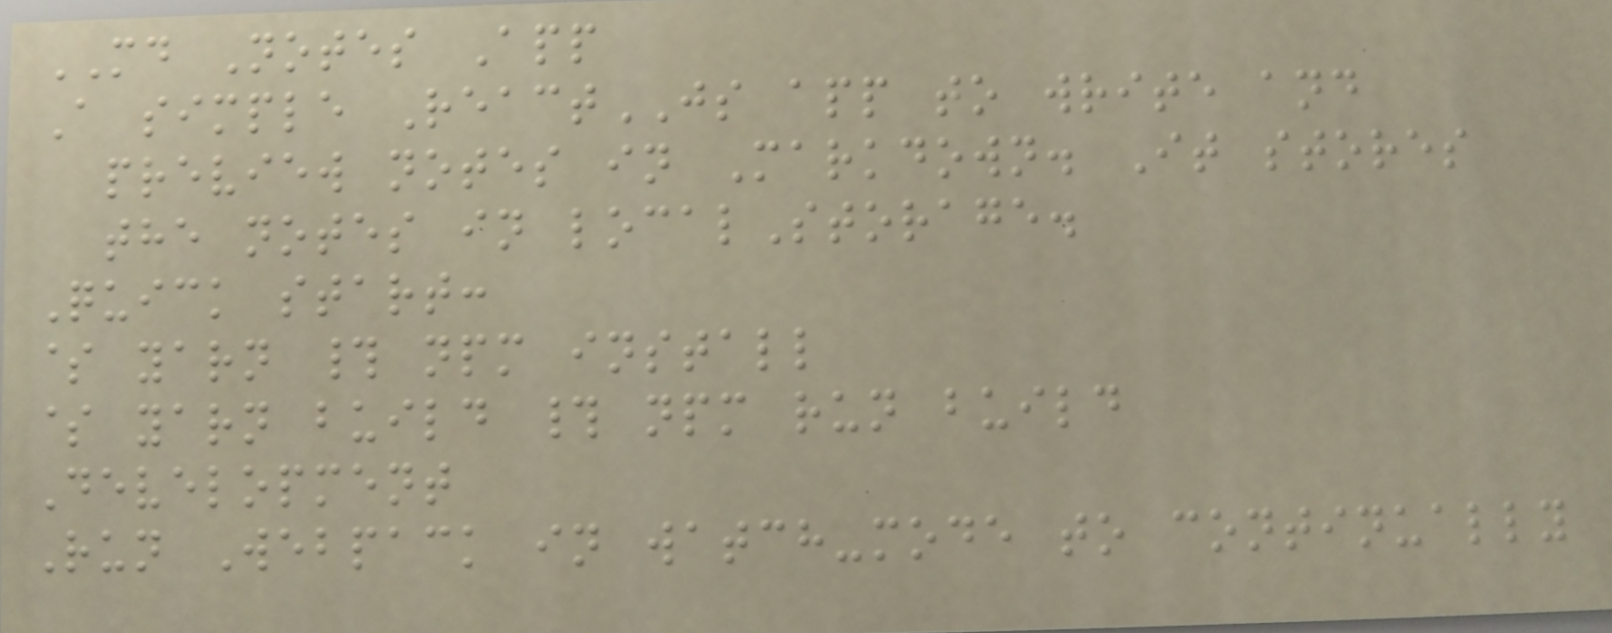MD Notes App
A simple ReactJS app to write and
preview notes in Markdown. It stores
the notes in localStorage.
Quick start:
$ yarn # npm install
$ yarn build # npm run build
Development
Run Webpack in watch-mode to continually
